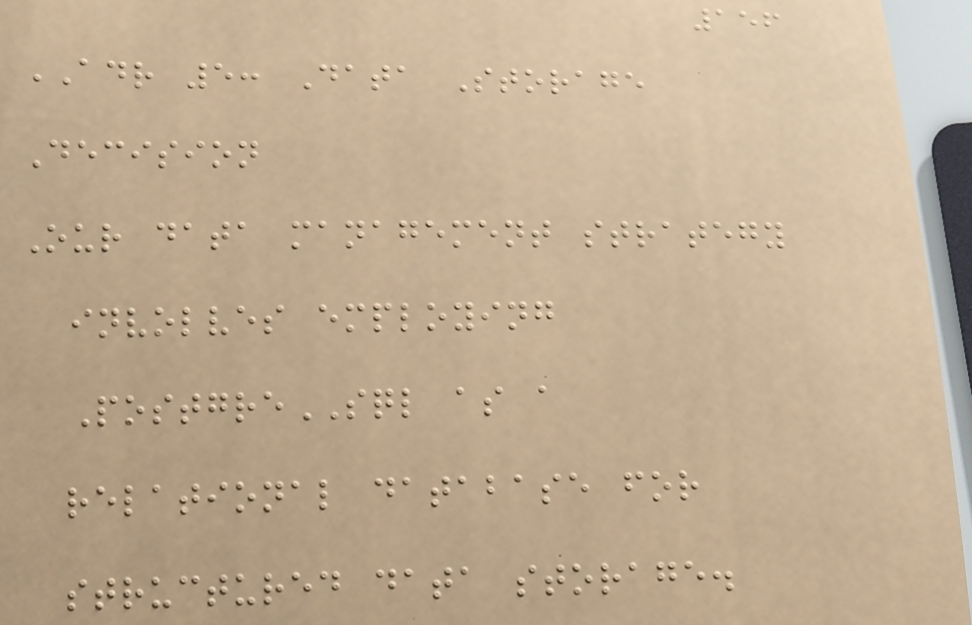156
ADR 5: Data Storage
Decision
Our data management strategy
involves employing
PostgreSQL as a
relational database for
structured data storage.
